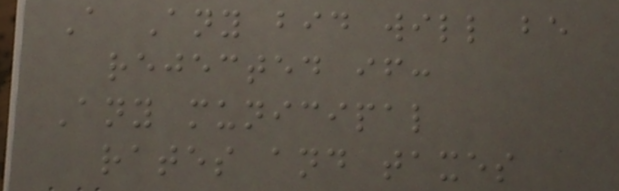A Any bid will be
rejected if:
Any municipal
rates and taxes
